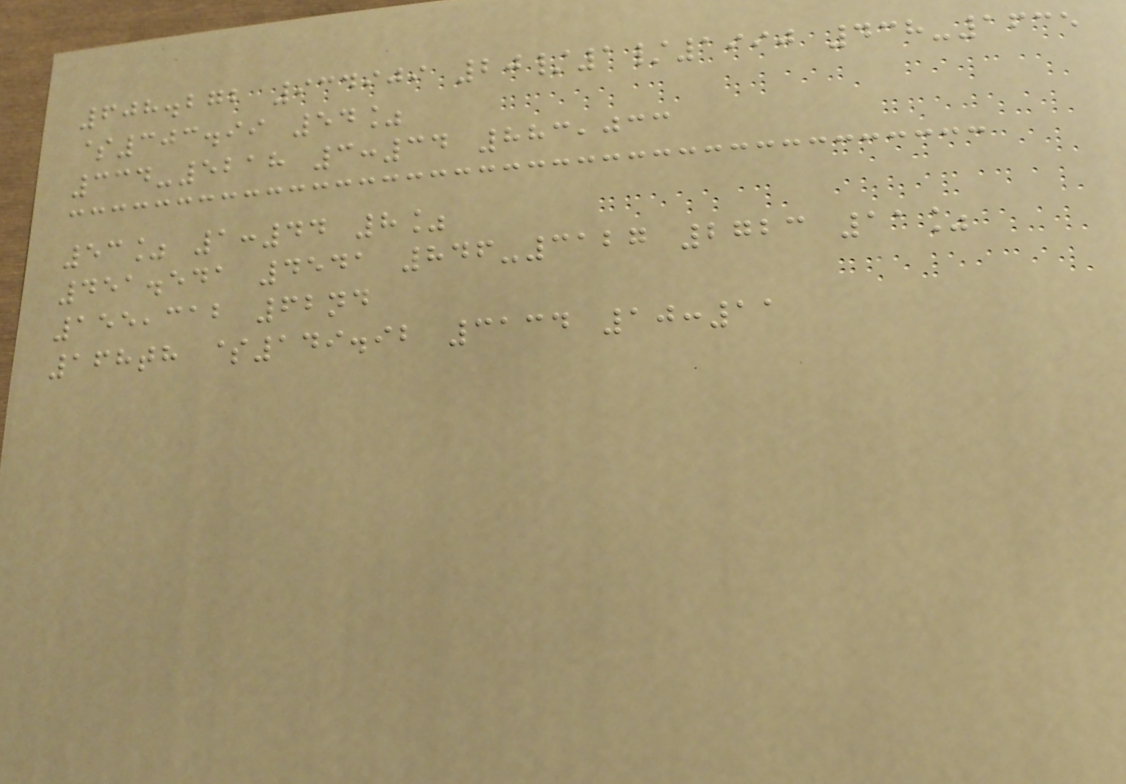608.272 934909 20/1/1990 438-1635
$303.99 54%
334-5218 3:34 883,033
53% 1:44 8%
451.541 4541 846-3127 2723 11%
155,312 62nd
168th $149.92 3134 10:11
